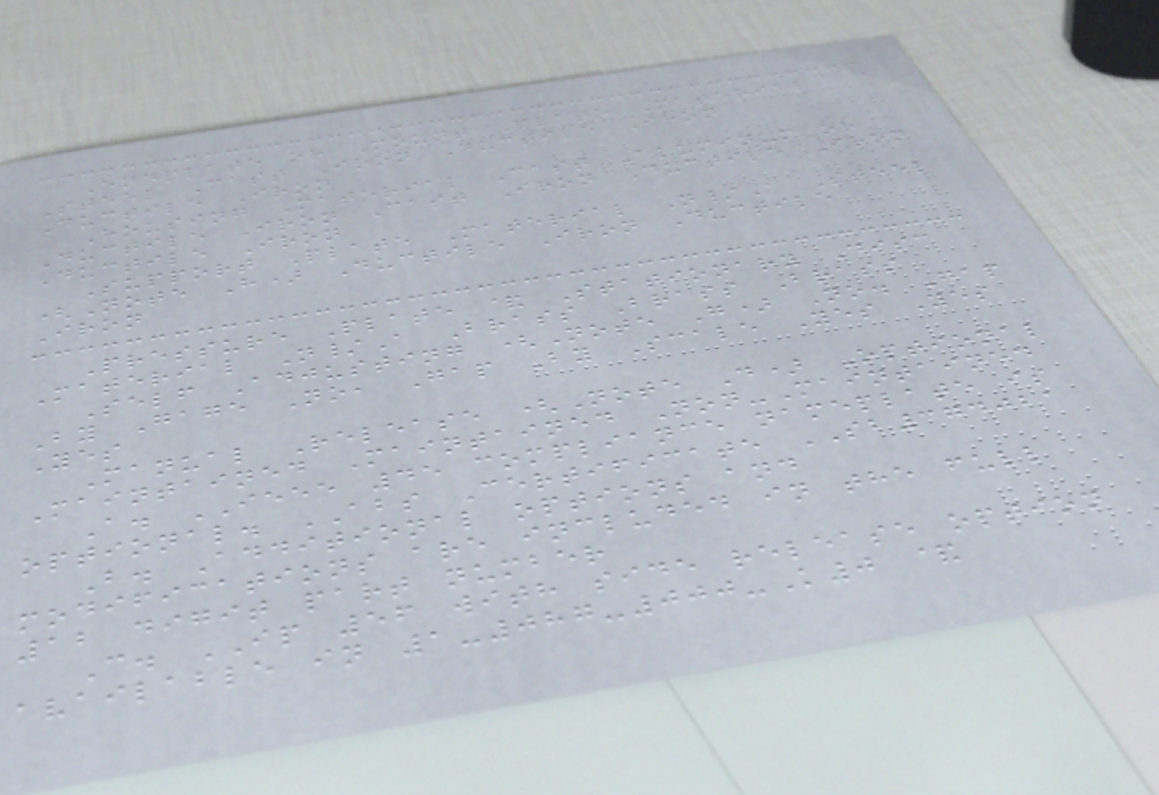Endplate or Mount Plate Material
Steel Cast Iron Ductile Iron
Ductile Iron
Housing Material Cast Aluminum or
Ductile Iron Cast Iron Ductile Iron
Ductile Iron
Support Plate Material N/A Steel
(Note H) Ductile Iron Ductile
Iron
Pressure Plate & Stationary Disc
Material N/A Brass Brass Brass
Self Adjusting (Note G) No. Gap
By Gage No, Gap By Scale Yes Yes
Yes
Manual Release (Note D) Optional
Maintained Maintained Non-Maintained
A. IEEE 45 compliance nameplate is
optional. ABS Certificate SB374021
B. Additional options and
modifications are included in the full
12 digit part number
C. IP 56 with side release option
available in 1-087-000-K0 &
